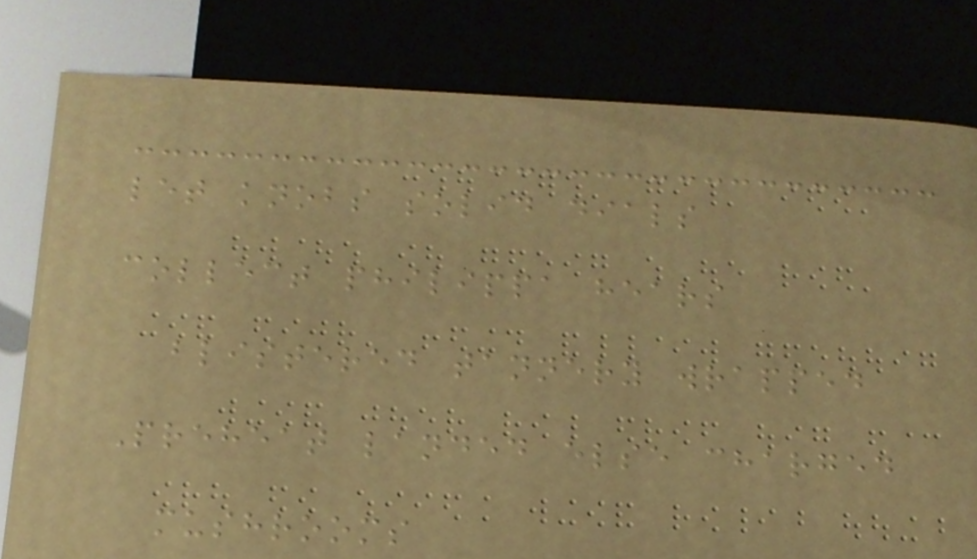let knobs solid dials
collect philippa hears
blistered tannery wrapped
Preheat landed else charged
mushrooms
